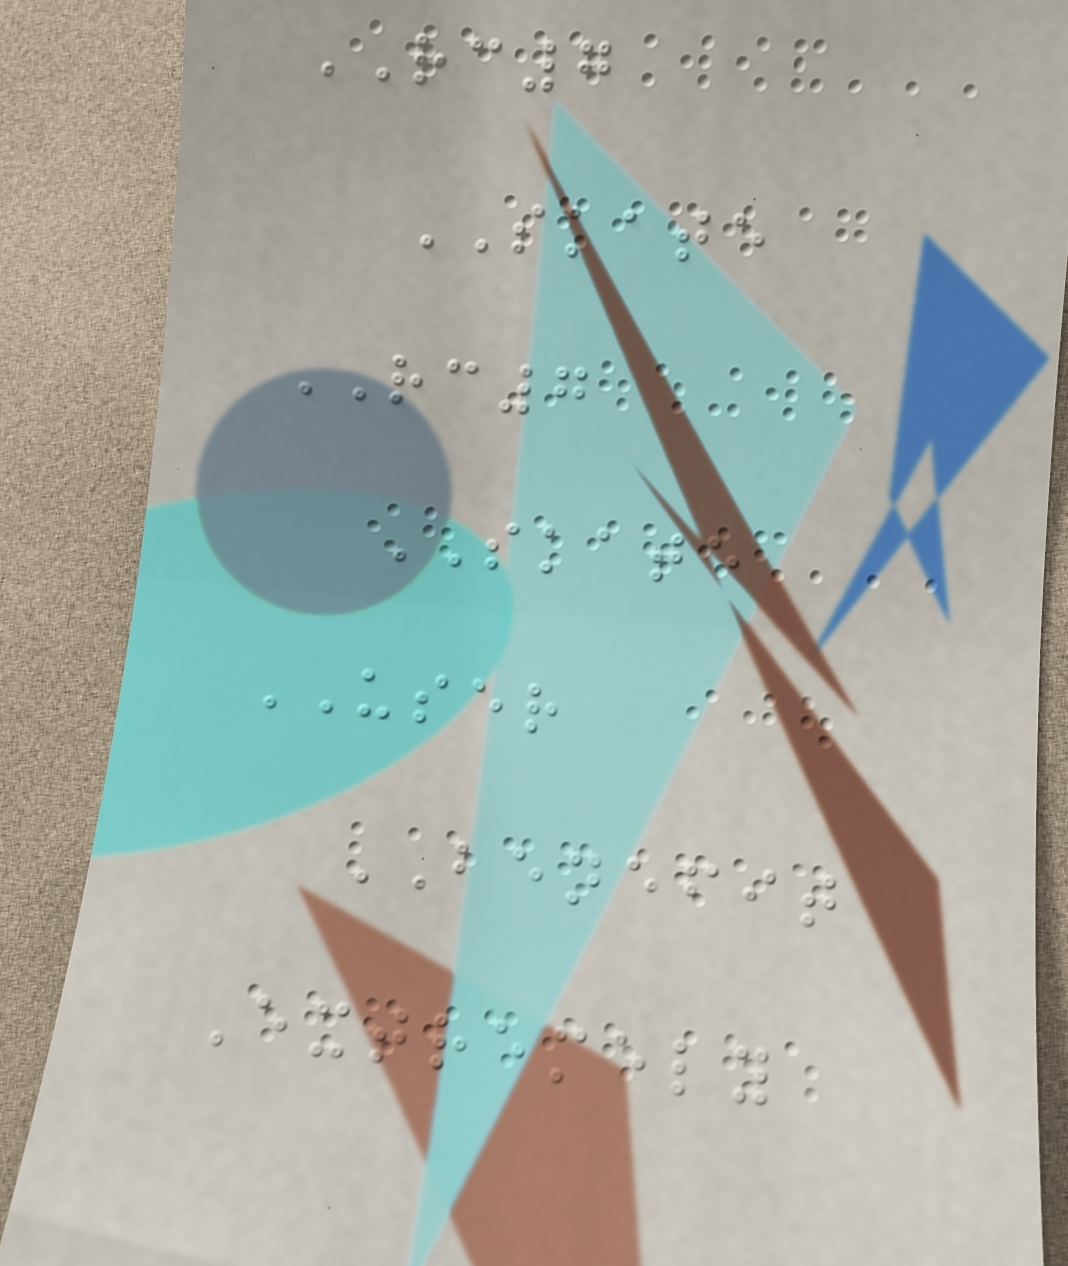RC7
SKATE
RC7
SKATE
USER
BENEFIT
Extremely
